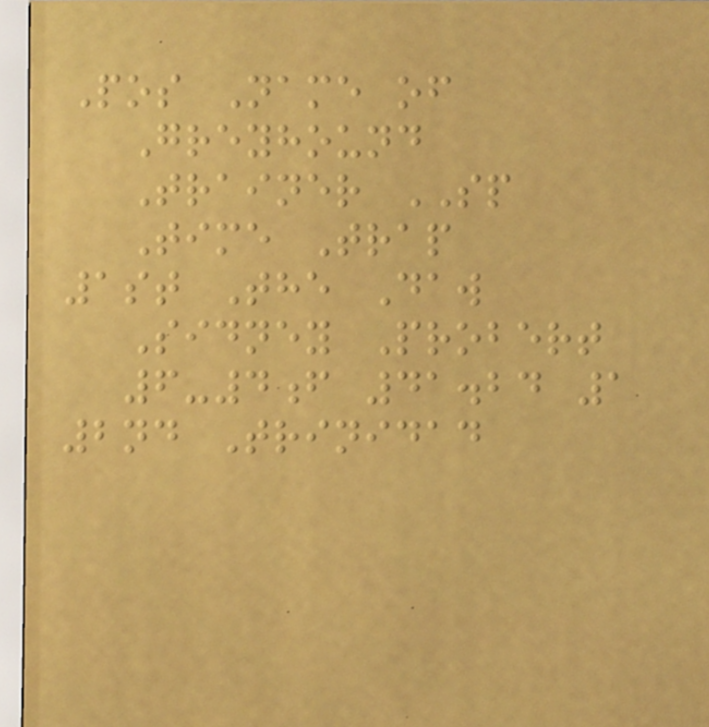Pos Name of
Greyhound
Trainer SP
Time Trap
1st The Daw
Sidney Probert
6-4f 41.24 1
2nd Trinidad
